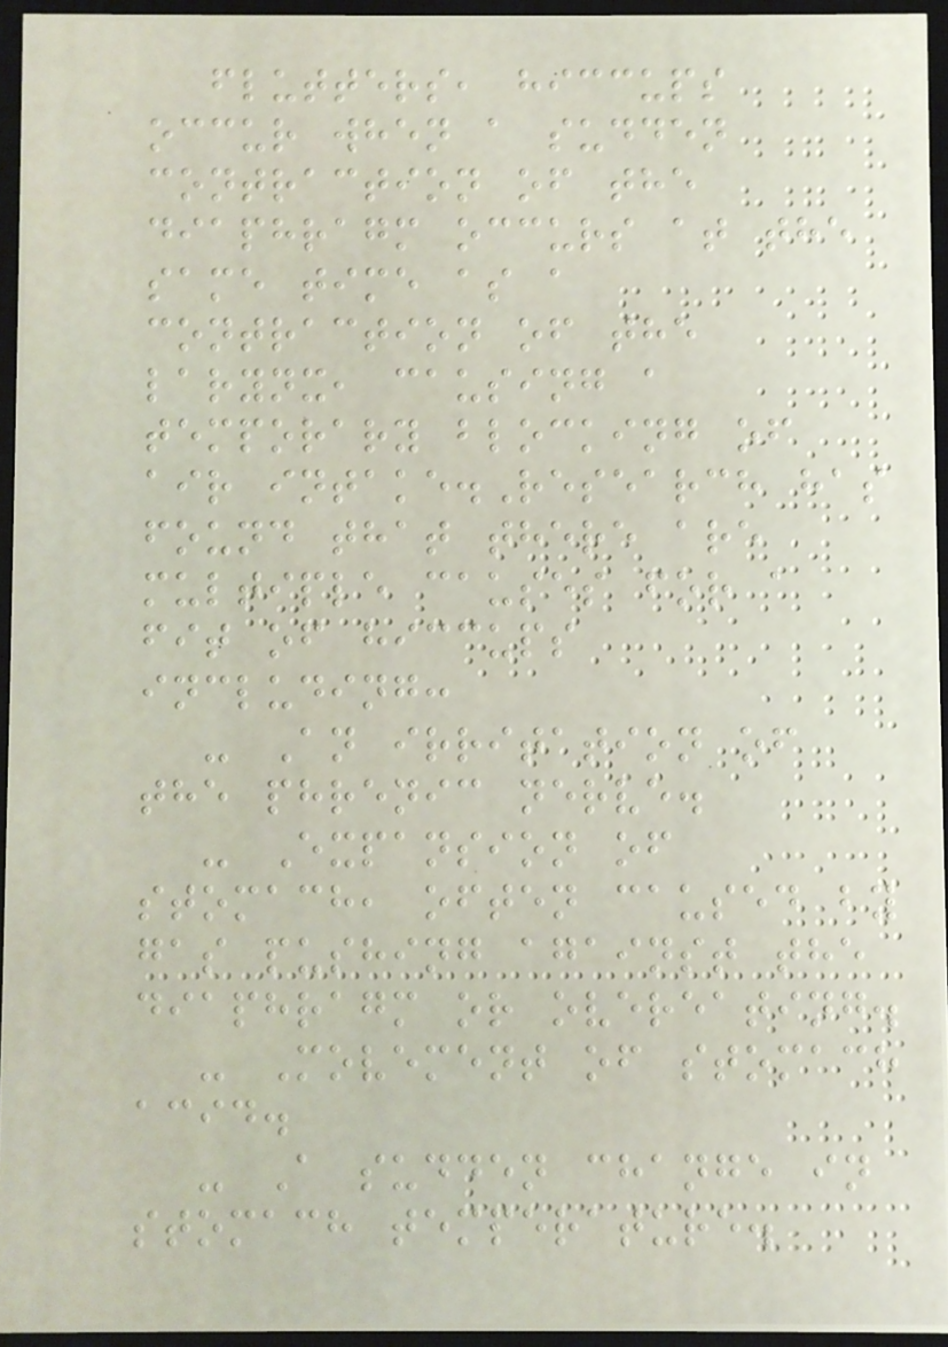flutters, hiccups
occur when a sudden
contraction of the
diaphragm occurs at the
same time as a
contraction of the
larynx, causing a
temporary blocking of
air intake.Research has
found that there are
multiple causes for a
fit of hiccups
including:
- An irritation of
the phrenic nerve.
- Expansion of
stomach, often caused by
gas pushing against the
diaphragm or overeating.
- Movement of stomach
acid.
- A sudden change in
stomach temperature.
